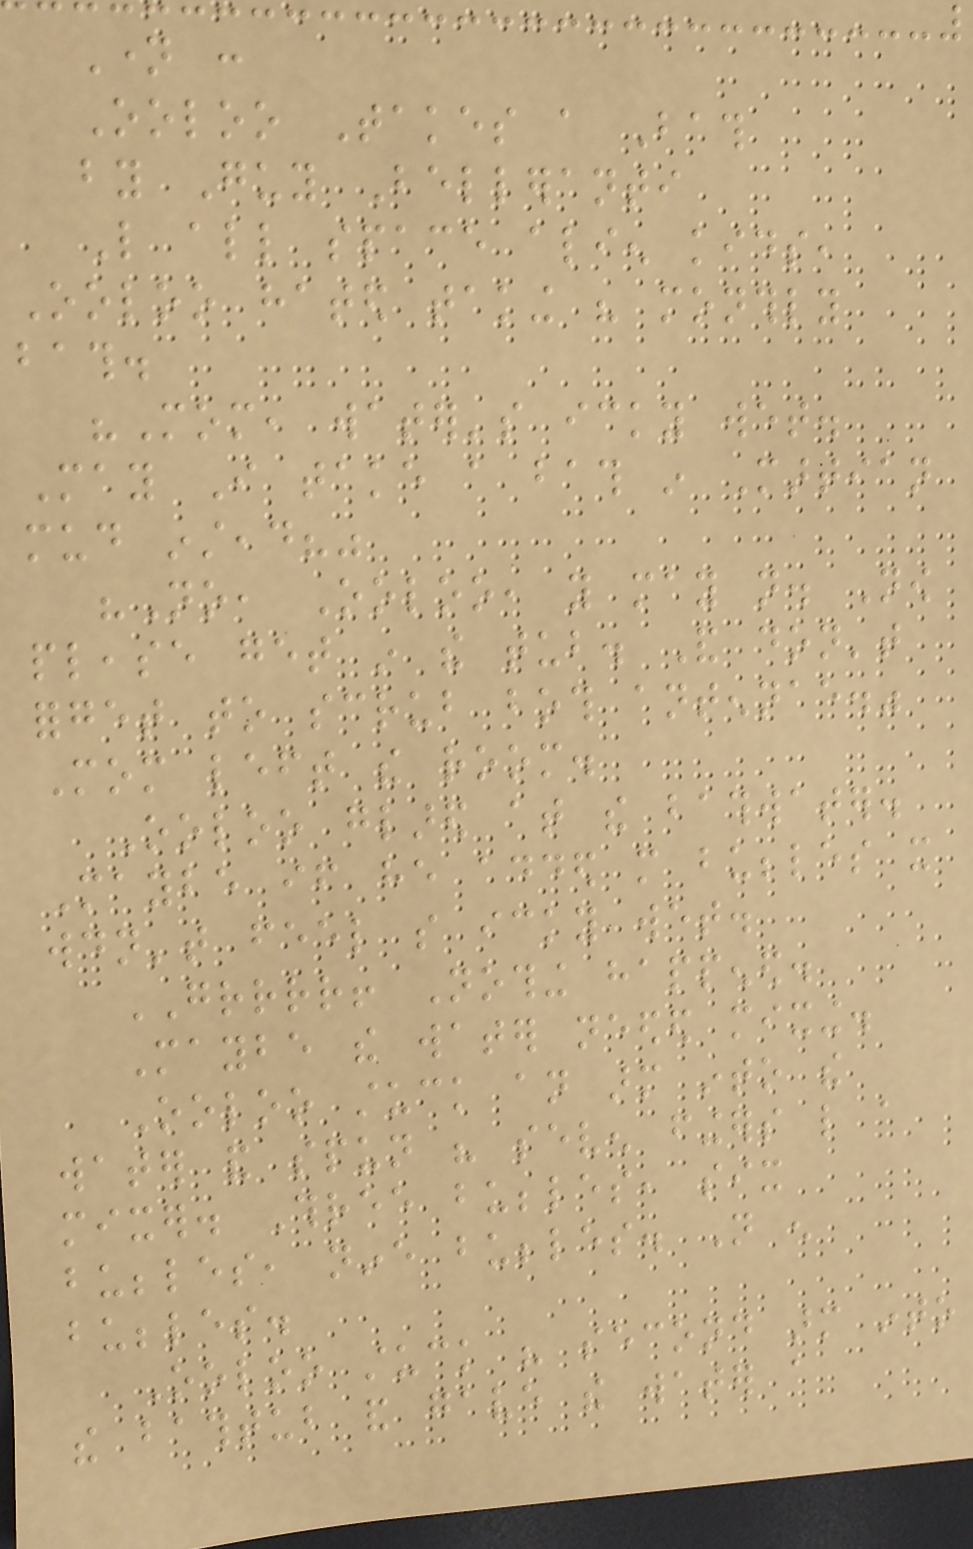Name :
Ooloo Takes a Bath
by Guy Belleranti
Like all space alien kids,
Ooloo hated taking his monthly
bath.
"Mom, water's icky wet.
May I take a bath in Martian
mud instead?"
"No, Ooloo, you may not. Now
please get in the tub. And don't
forget to scrub both antennae."
Mom left the room.
Ooloo glared at the bathwater.
Maybe if he added more bubbles it
wouldn't feel so icky wet.
GRRRR! Nothing happened.
Maybe the water needed mixing.
Ooloo stuck an arm into the
water and spun his seven fingers like a
mixer. Three bubbles, six
bubbles, nine bubbles. Not enough
bubbles.
Ooloo stuck his second arm into
the bathtub and gave the water a
